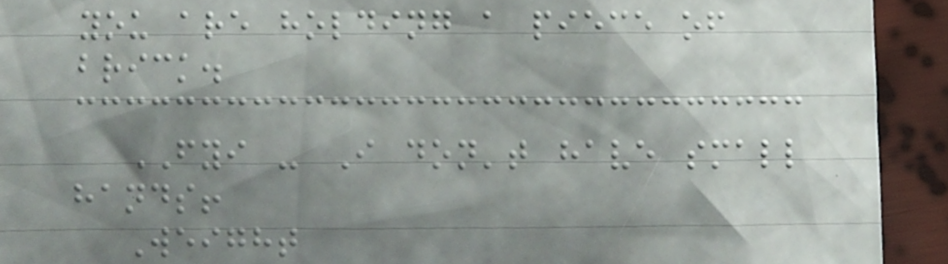you are holding a piece of
brick.
FYI - I don't have small
hands!
Weight
